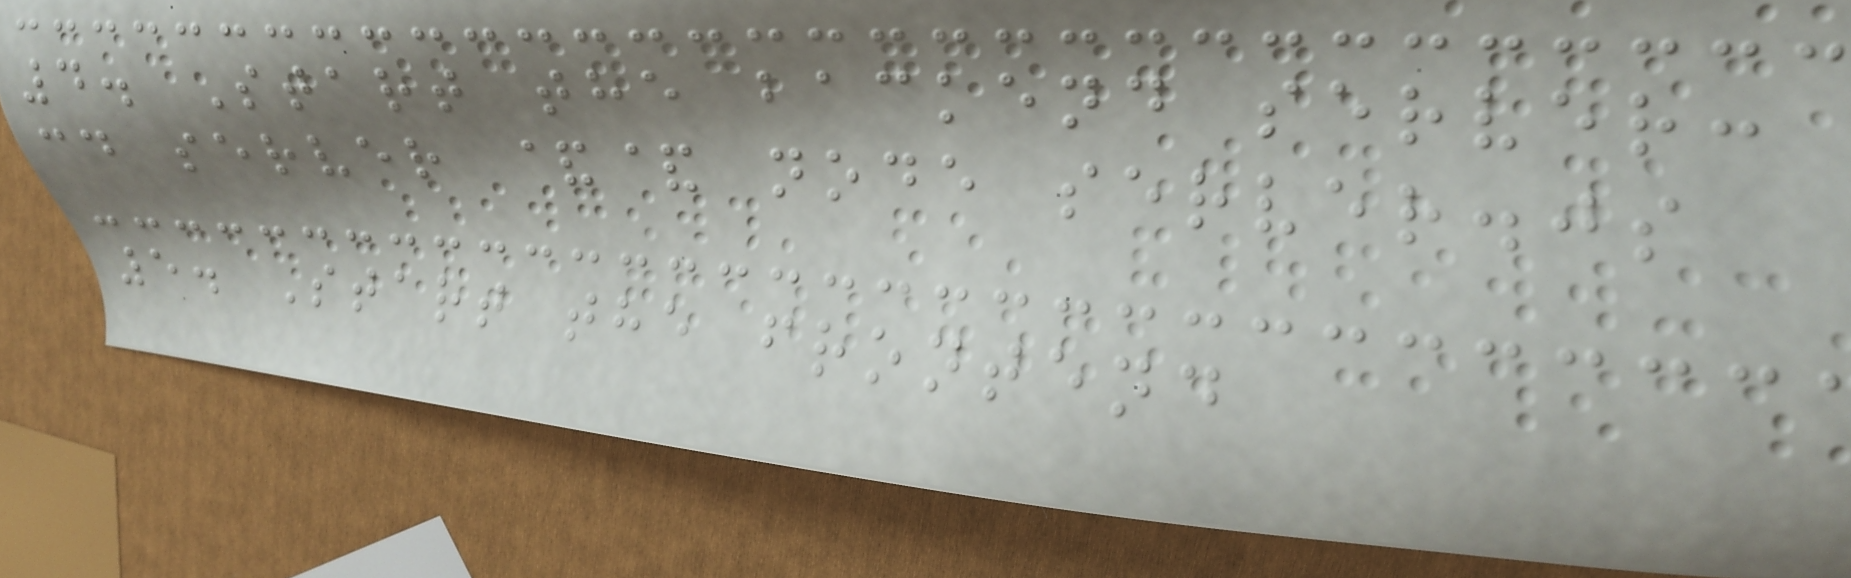4. Start the backend server:
cd server && node server.js
5. Start the frontend
